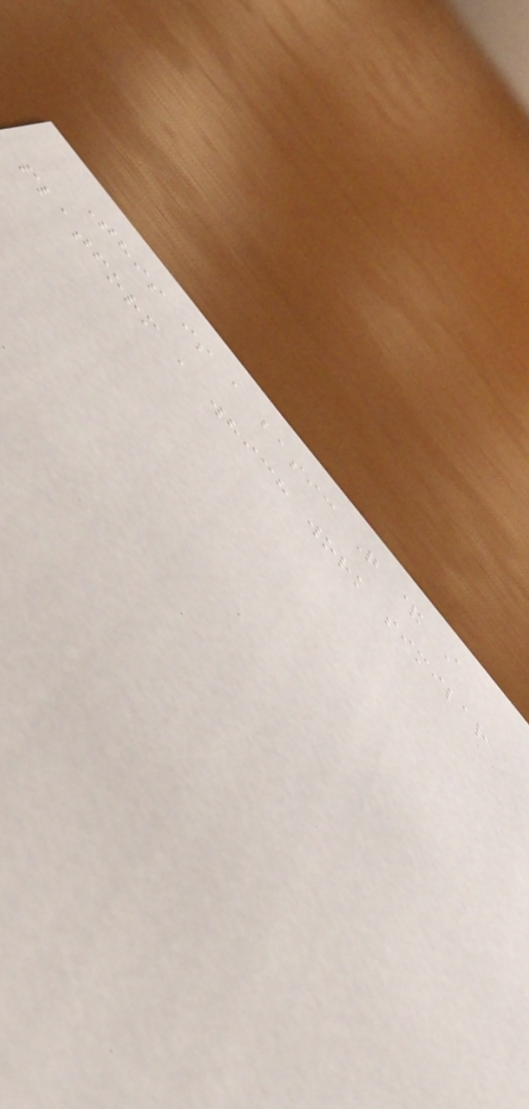This is a basic Q & A
platform , which work similar
